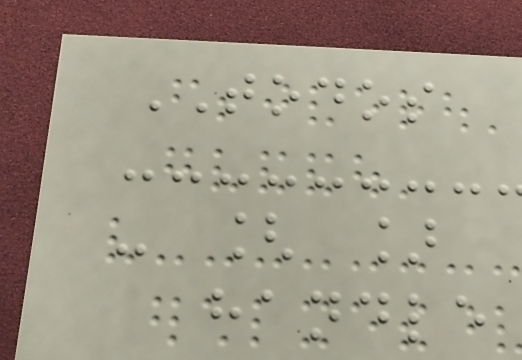TODOS
- [ ]
handle
